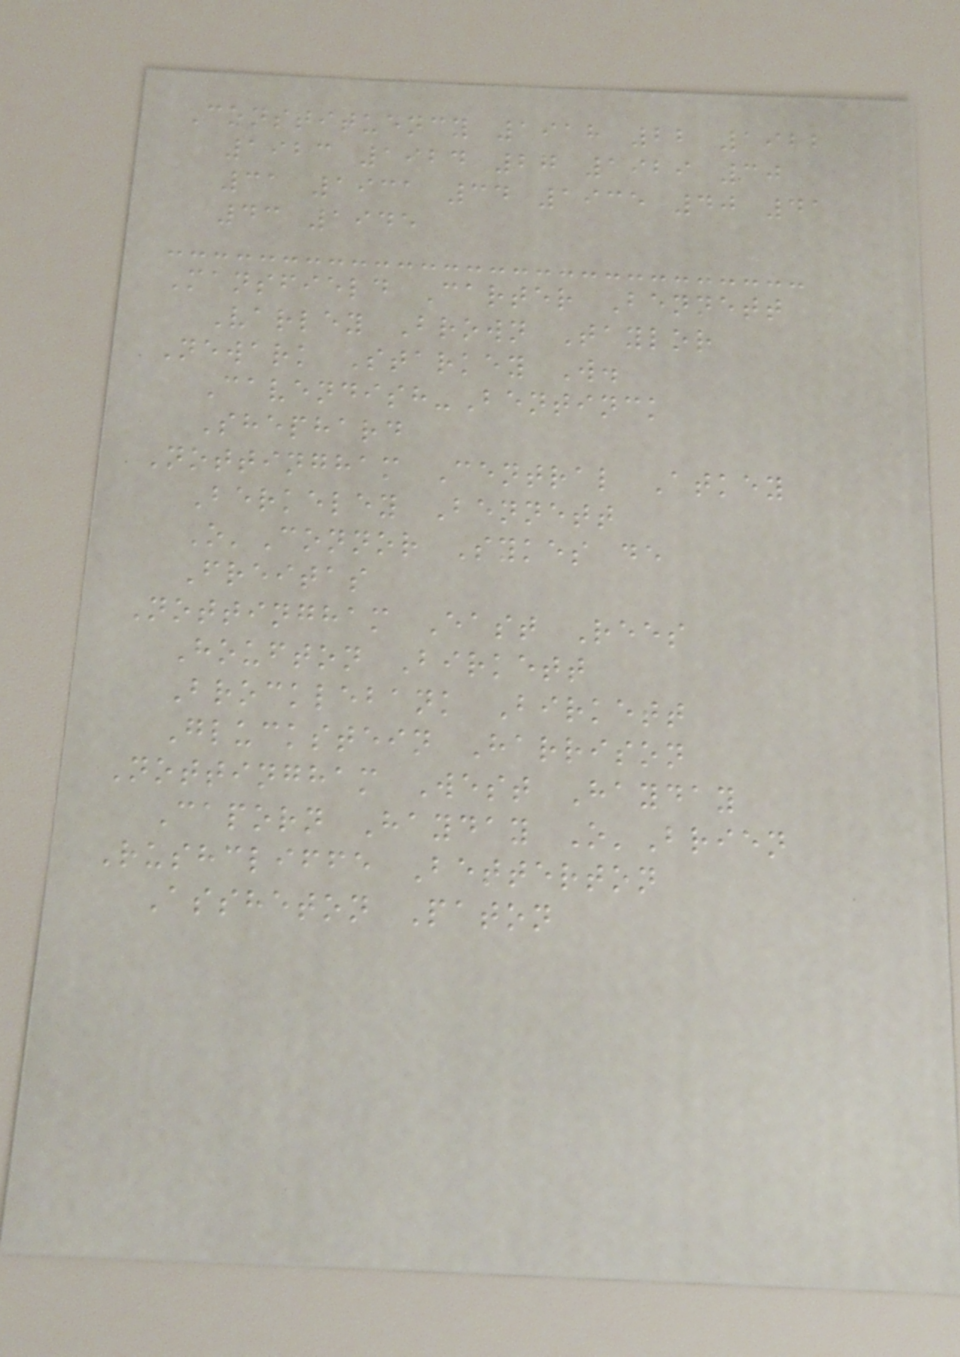Constituency 1918 22 1922
1923 1924 27 1929 30
31 1931 34 1935 40 41
43 1945
Mansfield Carter Bennett
Varley Brown Taylor
Newark Starkey W.
Cavendish-Bentinck
Shephard
Nottingham Central Atkey
Berkeley Bennett
O'Connor Sykes de
Freitas
Nottingham East Rees
Houfton Birkett
Brocklebank Birkett
Gluckstein Harrison
Nottingham West Hayday
Caporn Hayday O'Brien
Rushcliffe Betterton
Assheton Paton
